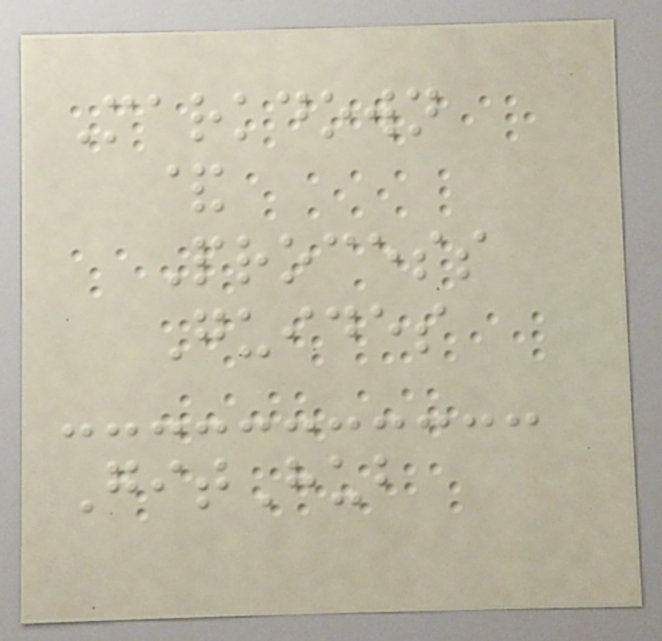Markdown
&
Process
Guides
GitHub
